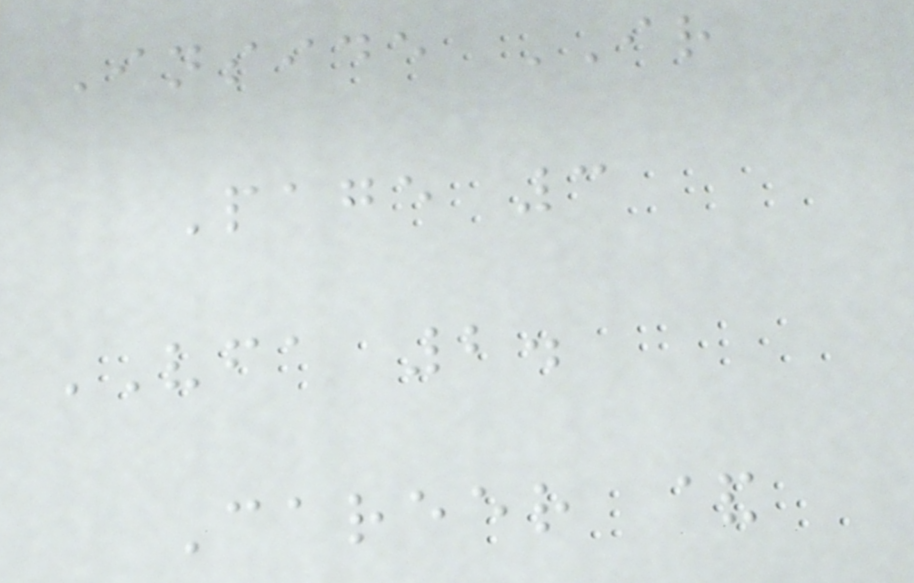Inside IR
Page 3
VFA 2.
Career &
